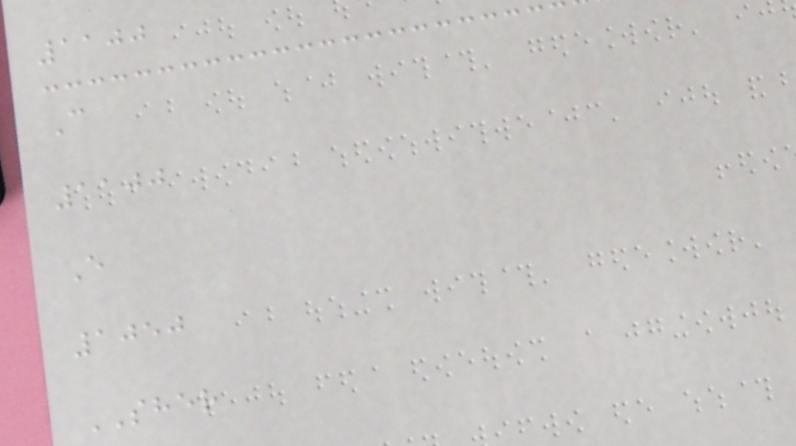1100
C
1100
E
1050
SHER
